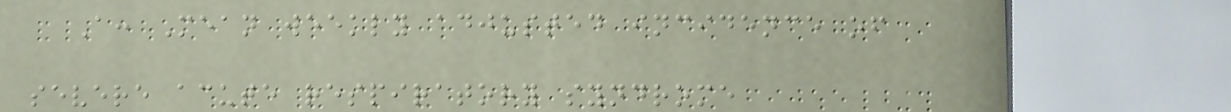A: Mean weekly adjusted incidence of
severe acute respiratory syndrome
